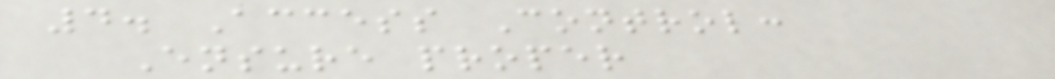4. Access Control:
Ensure proper
